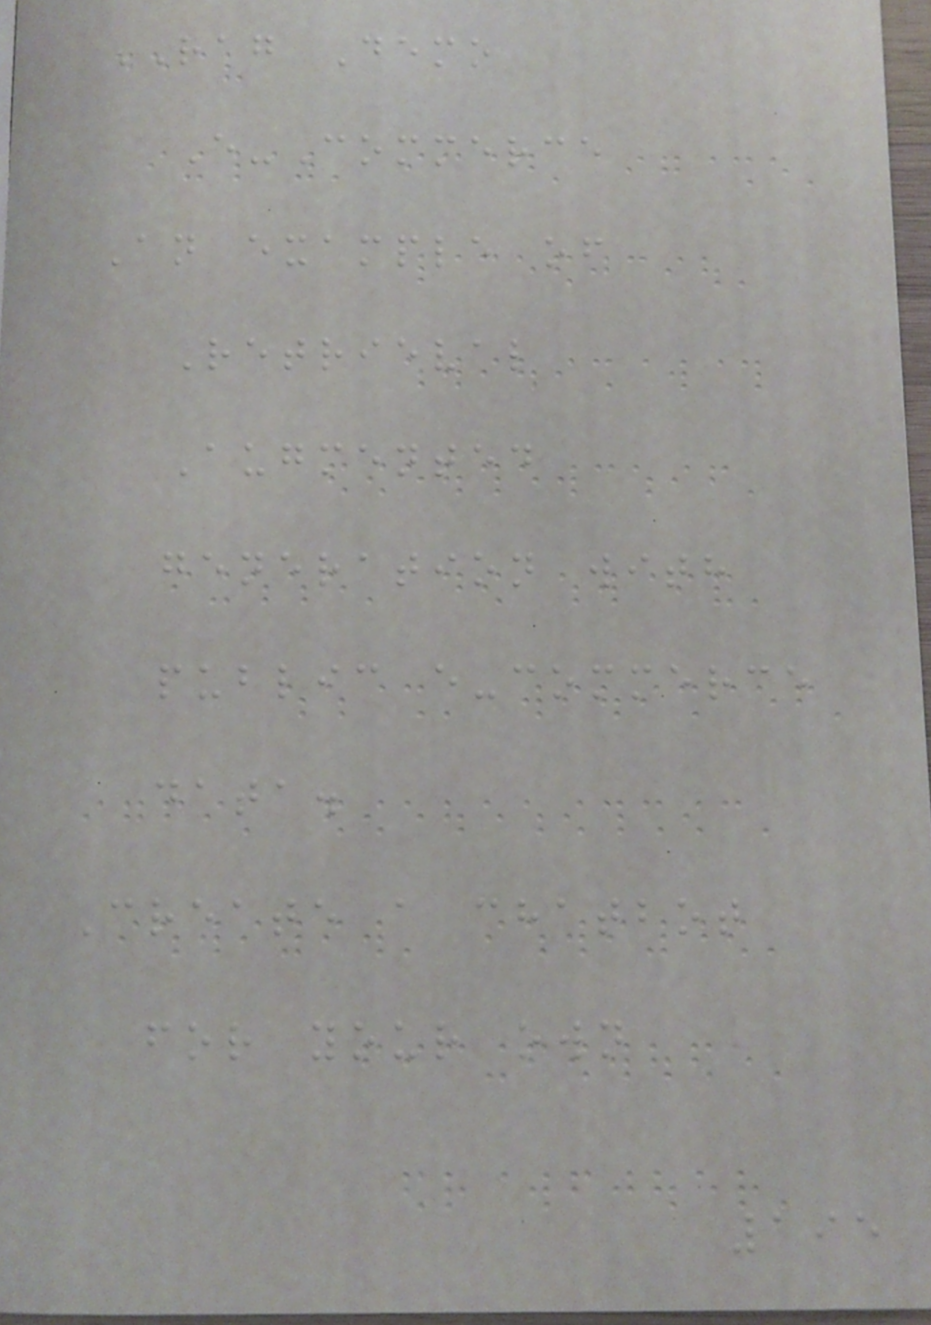RAG Demo
E-Commerce
An example of
Retrieval
Augmented
generation with
public e-commerce
data.
Create a chatbot
for your own
195
